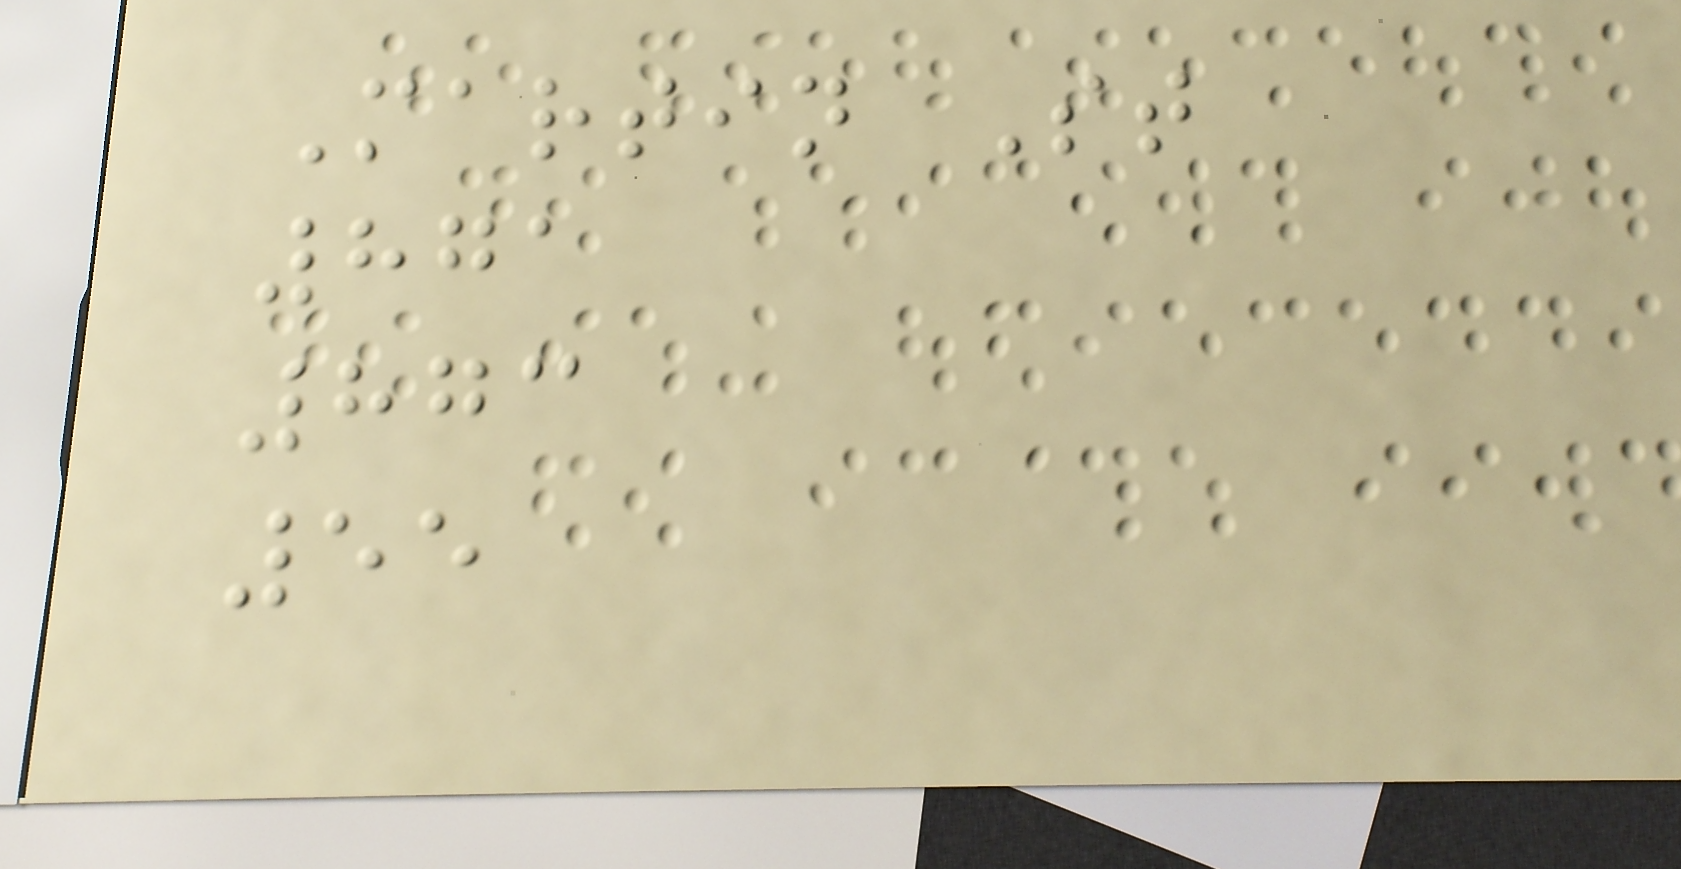Martin St
871
873
55
